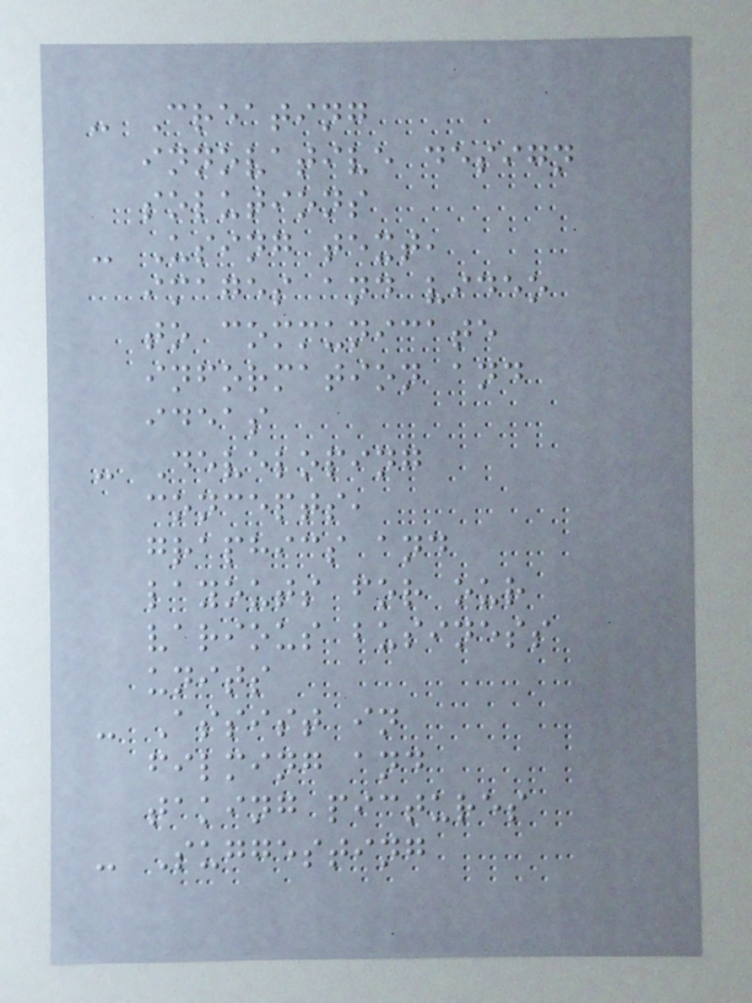- Creating
innovative design
solutions
- Using text,
images and video
to communicate
information and
ideas
- Developing
concepts,
graphics and
layouts for our
various business
units
- Assist in
filming and
taking pictures
- Suggesting
